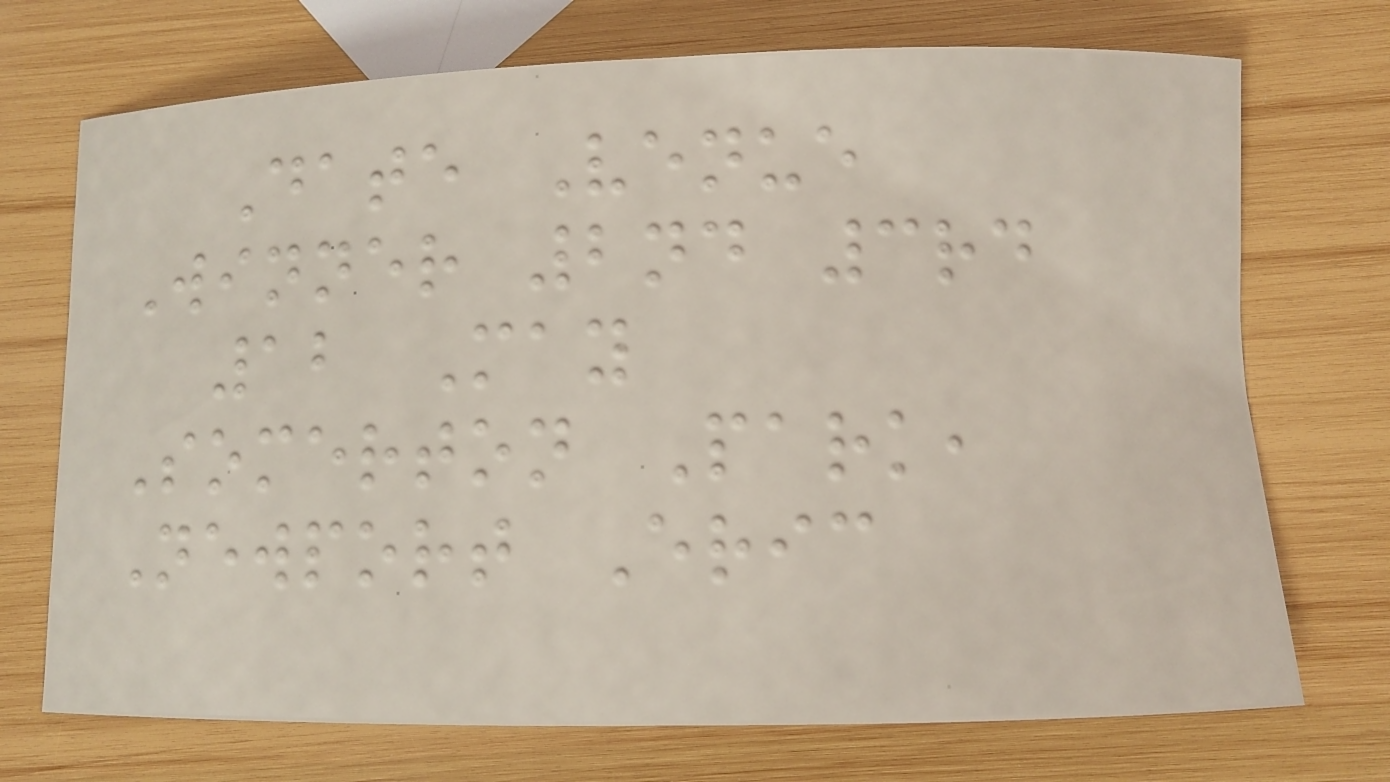Date Venue
Winner 2nd 3rd
12 May
Somerton Park,
Newport Eric
